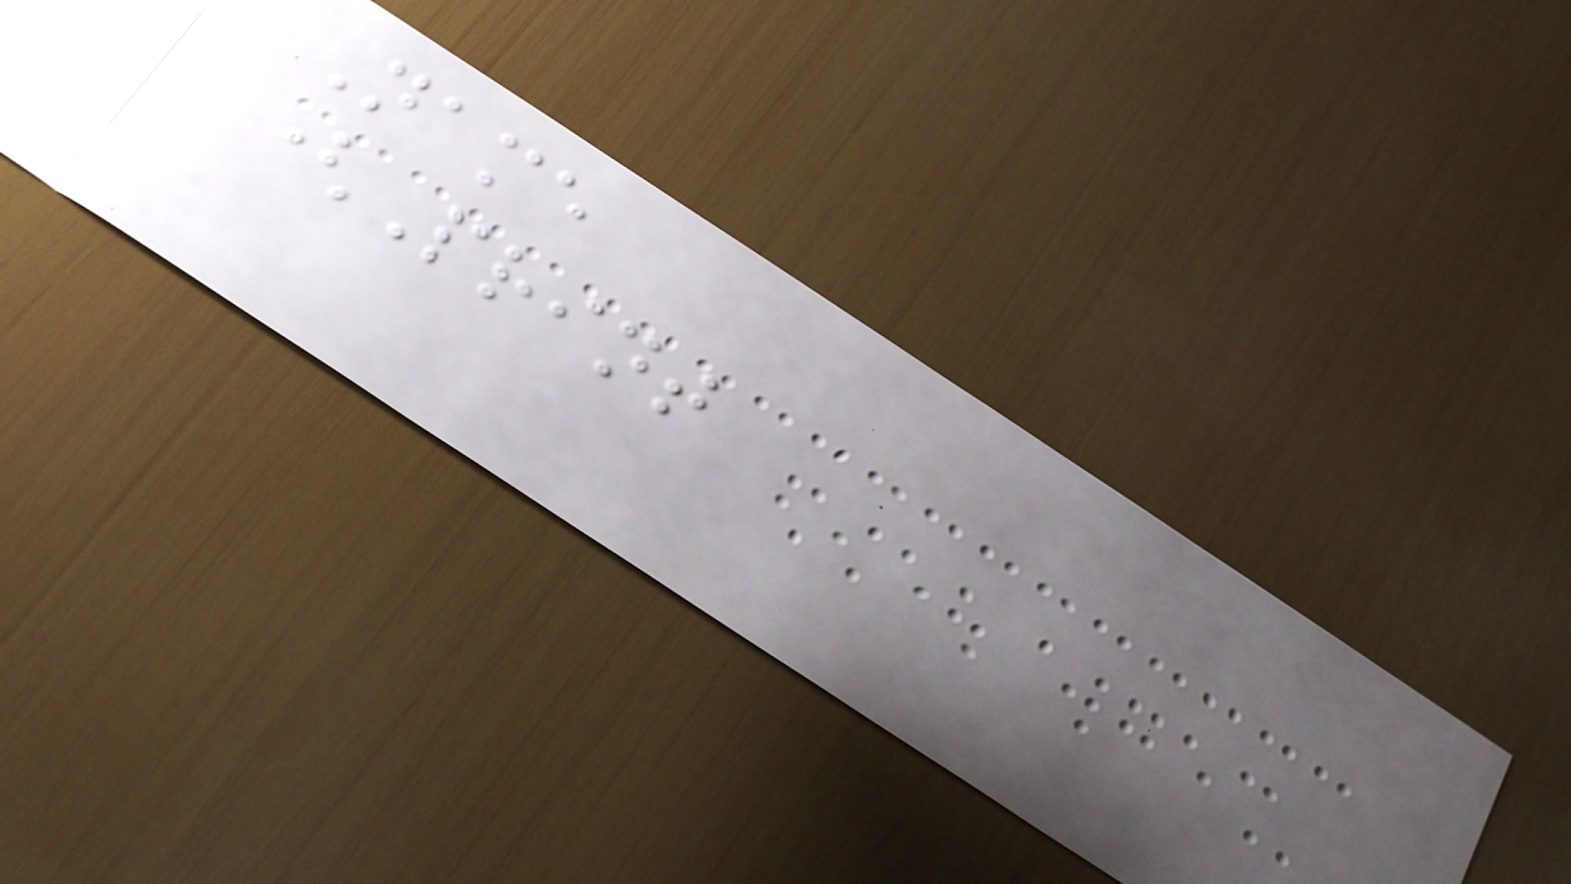Name
(Print
